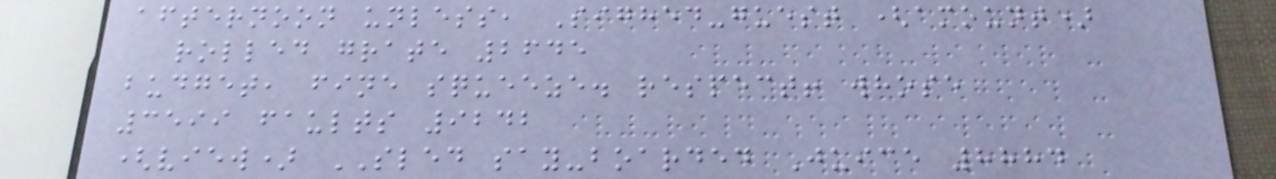afternoon unless, Sighed-guest (amount)
rolled grate 2645
budget, fine squeeze. respect! whose
3599 faults 9242
(view) SLED say-boarded Juice 8884
